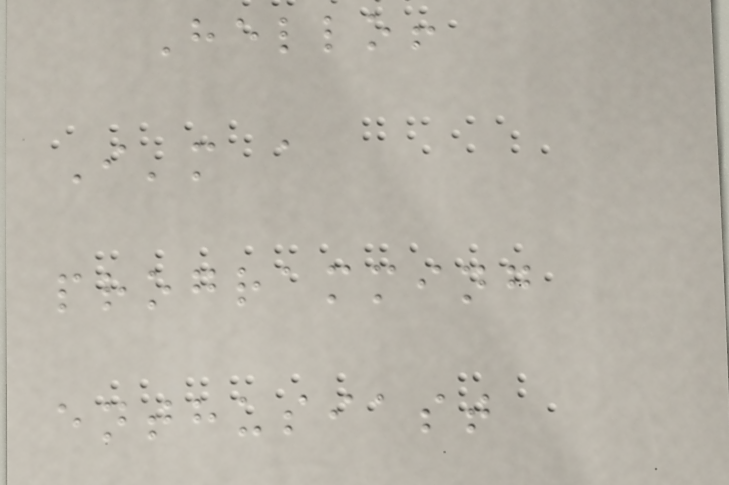Hello!
I'm a
programming
enthusiast
